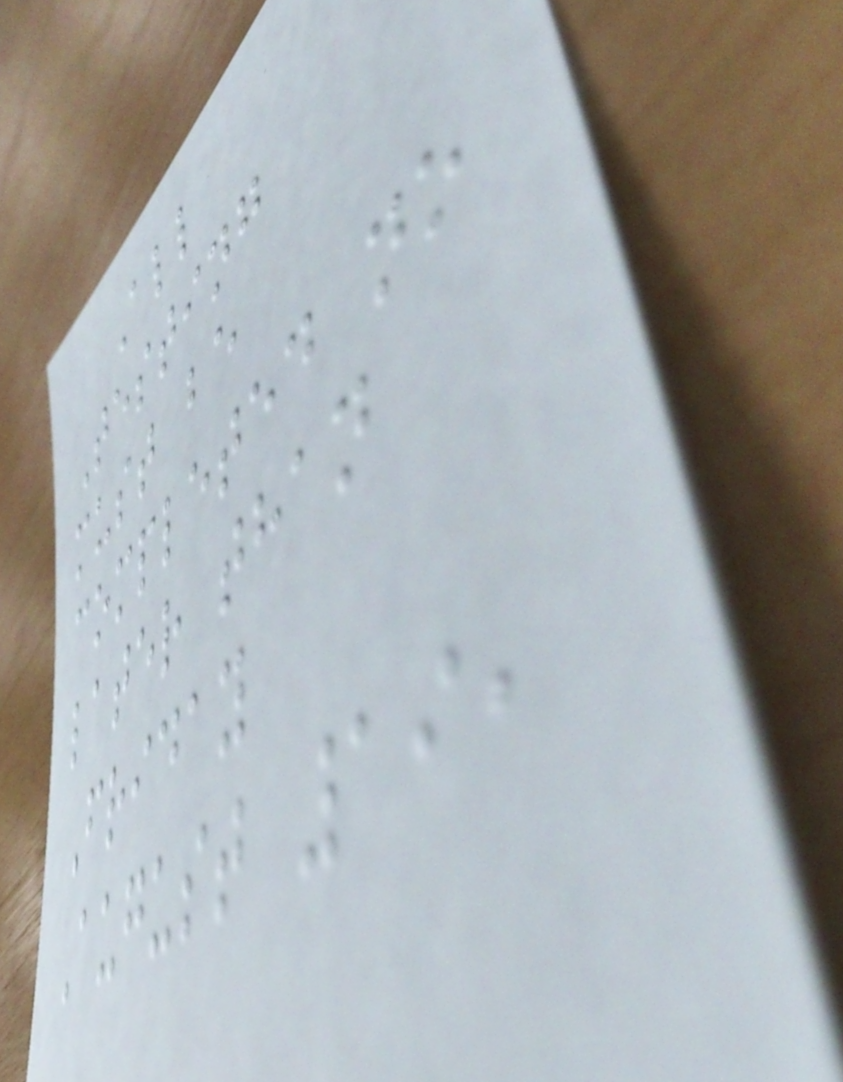All
Testing
must be
completed no
later than
Friday
August 19,
